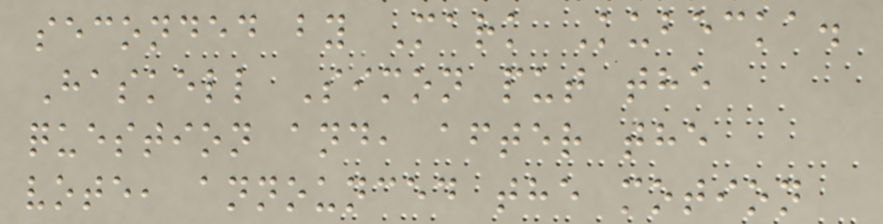seconded by Mark Kubecka.
Haskell Simon put the
question and, after the
vote, announced the motion
